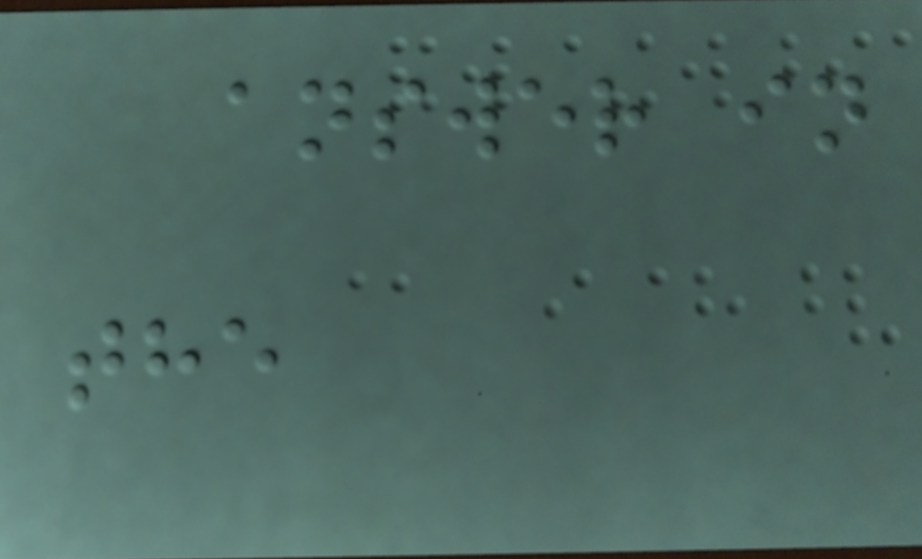answer in
the
